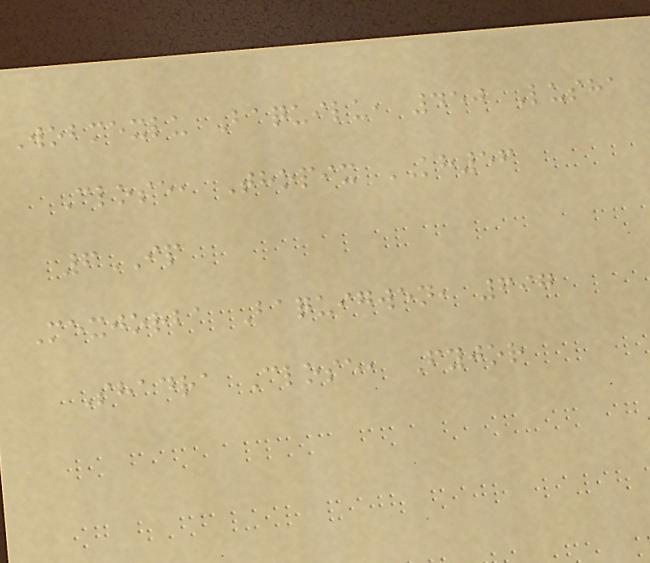Wobmexlu Baquilu, 450 Lusha
Close, Thopix KH56
6IP
Mexjorba Baquigwen, 697
Shadra Close, Fyjor
